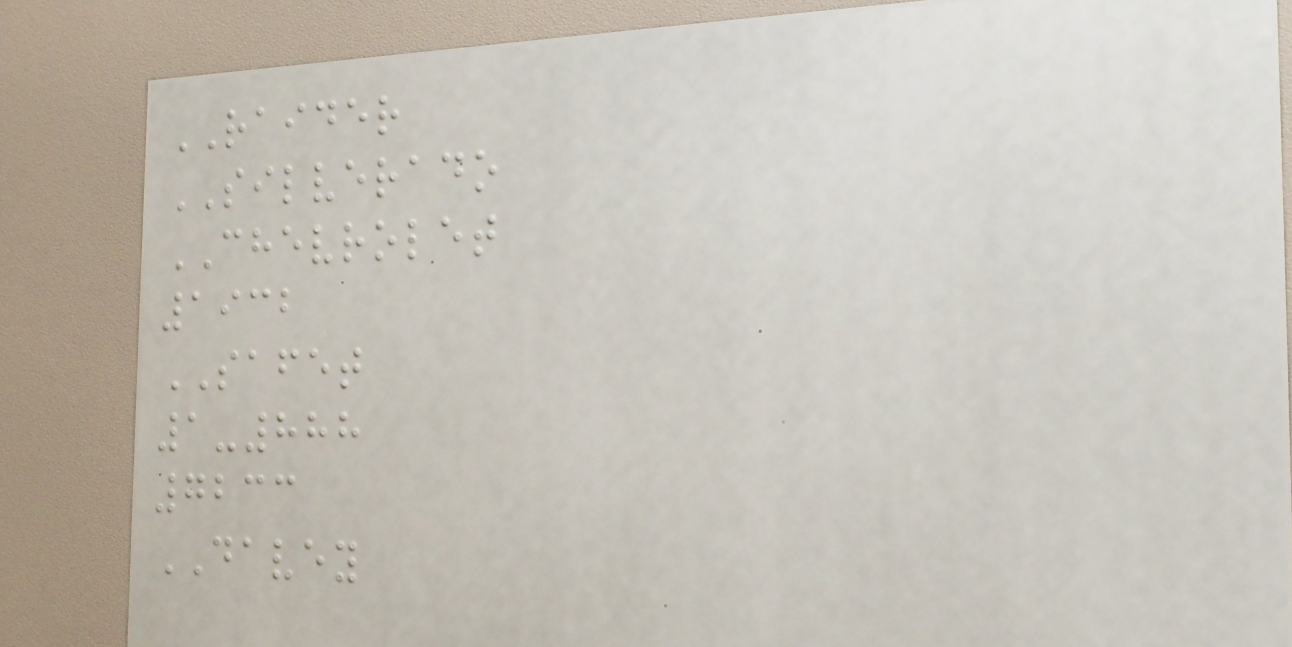RAIDER
SILVERADO
CHEVROLET
1932
SAFET
1-888
7233
DAVEY
